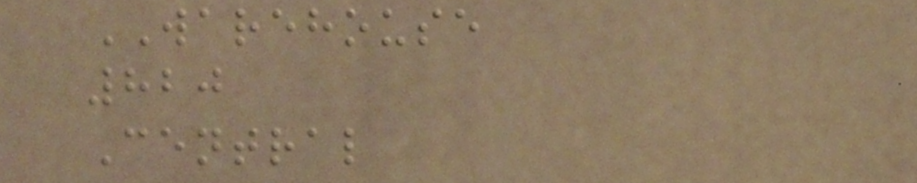WAREHOUSE
820
Central
